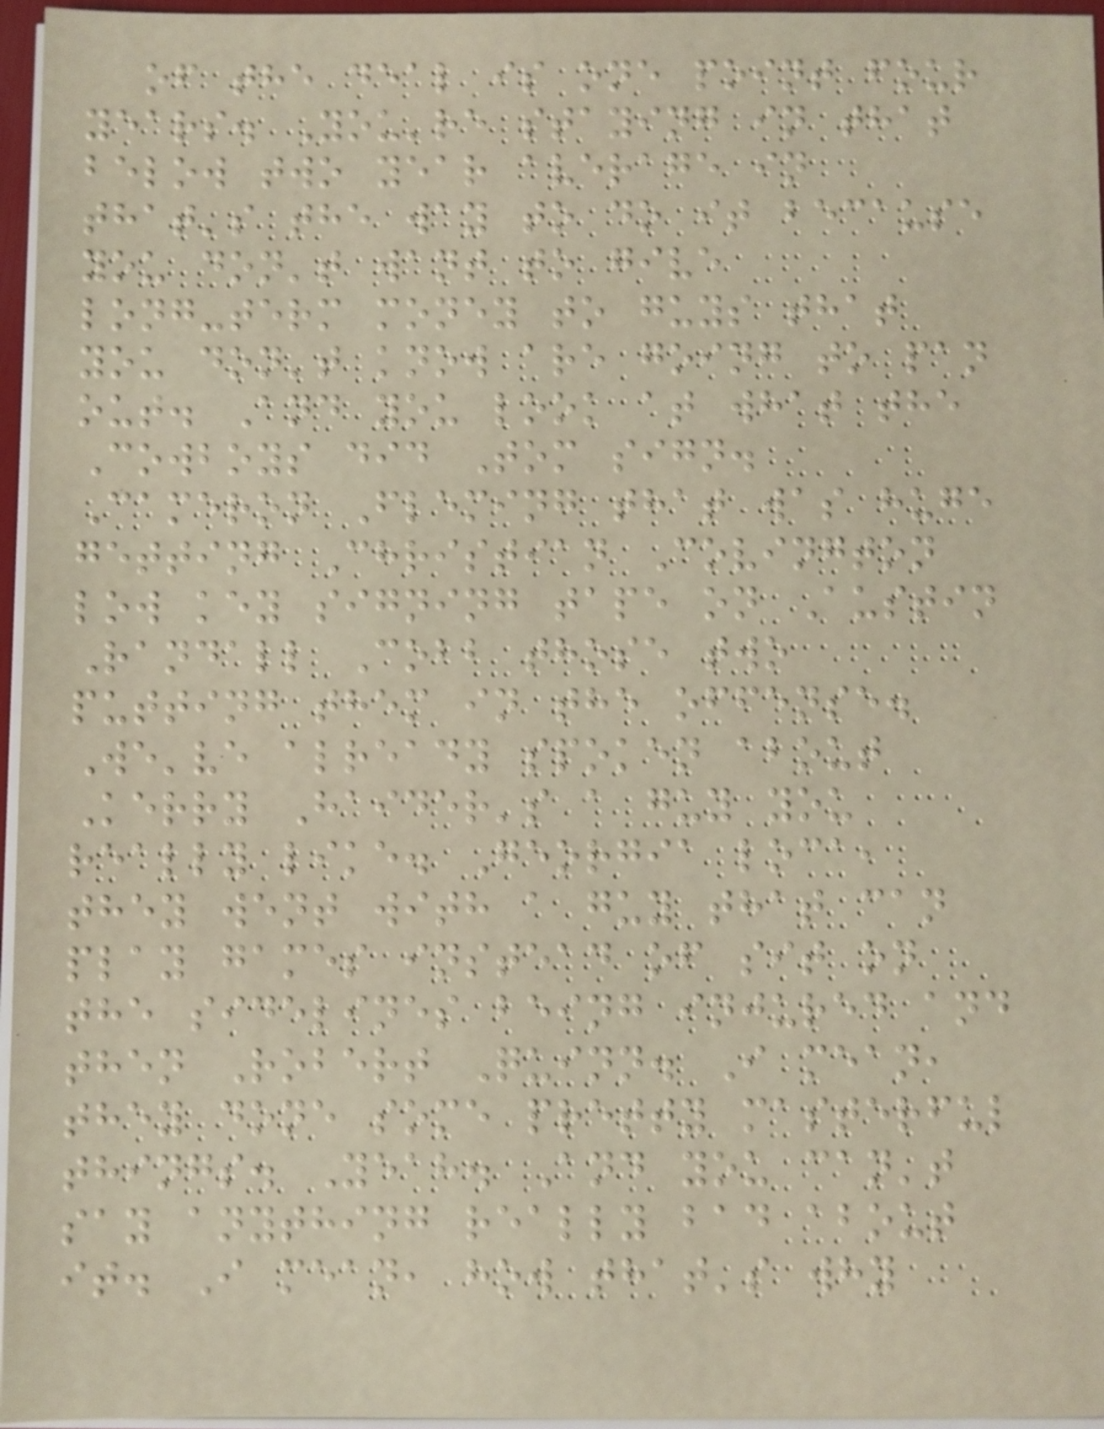of the deal is one point four
years. You're staying in that
below two year average in
that's the way to do it because
you don't want to give
long-term money to guys that
you don't know are going to pan
out. And you look at what the
Cowboys did Tom sign.
Cameron Fleming that was huge
getting Christian Covington
low key signing tape on Austin
Randall Cobb those two
putting them in the offense.
We've already spoken about
Kerry Haider's a guy you
really like. Georgia loca,
they went with a guy that can
play games instead of sit on
the sidelines being injured and
then Robert Quinn. I mean,
they done some pretty masterful
things. Yeah. And you can't
say anything really bad about
it. I mean, how that's why
